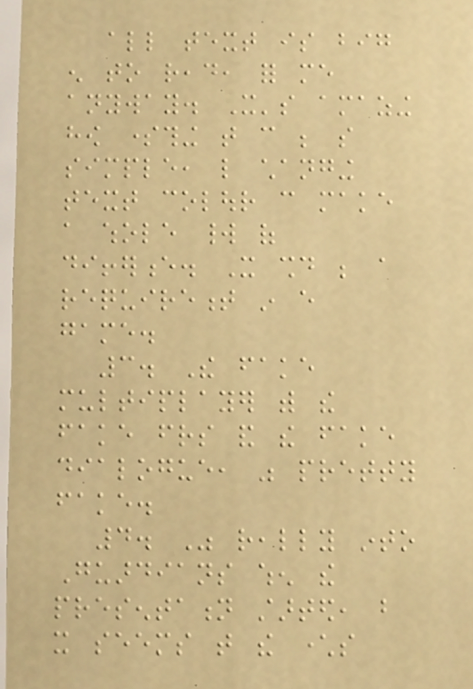all text is big
enough to read, for me
anyway. It's amazing
how something that can be so
simple, like changing
text colour can make
a whole world of
difference. It should be a
requirement in every
game.
3. The fake
multiplayer with the
fake friends and the fake
dialogue, was pretty
fake.
4. Was really into
Guardians when the
presentation started, but
it seems that the characters
